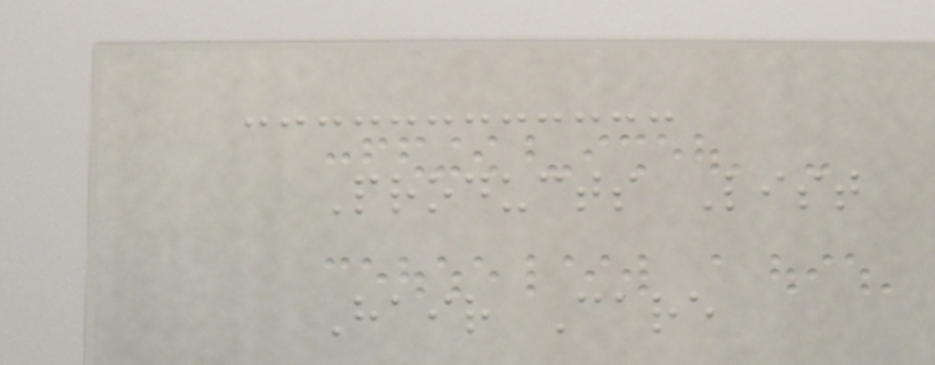Products List
Hair Care
